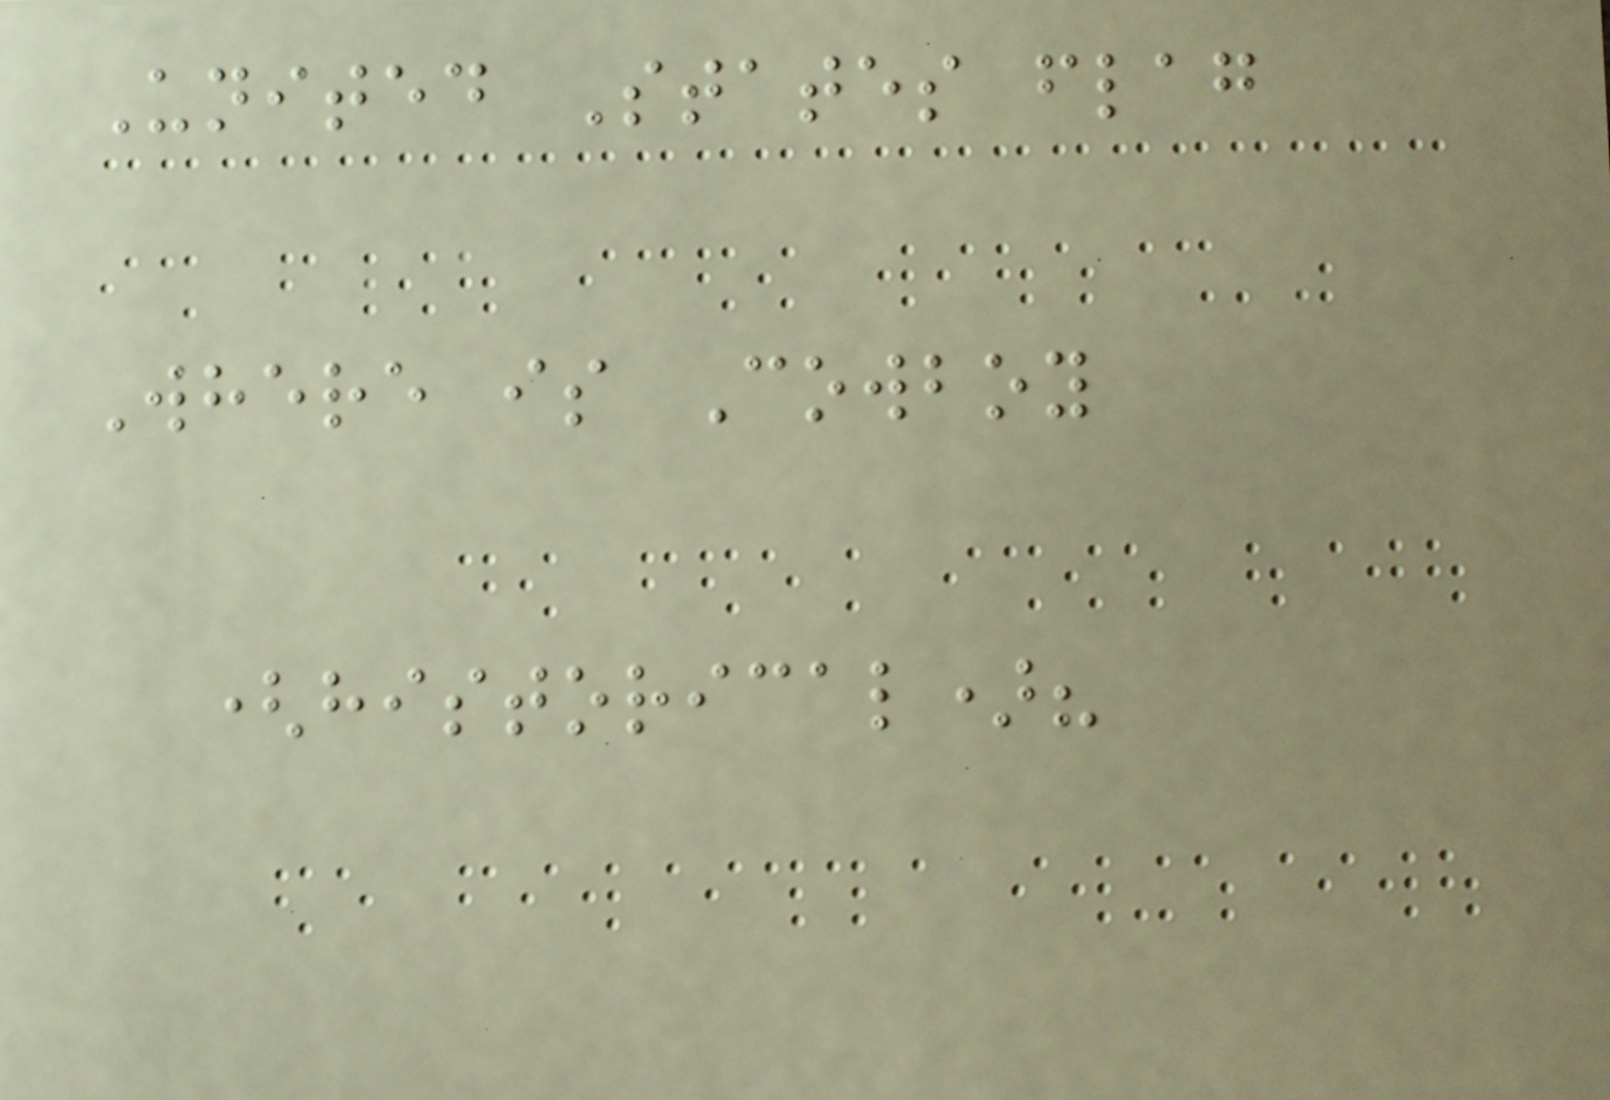United States flag
Where is Cowboy
(historical)?
